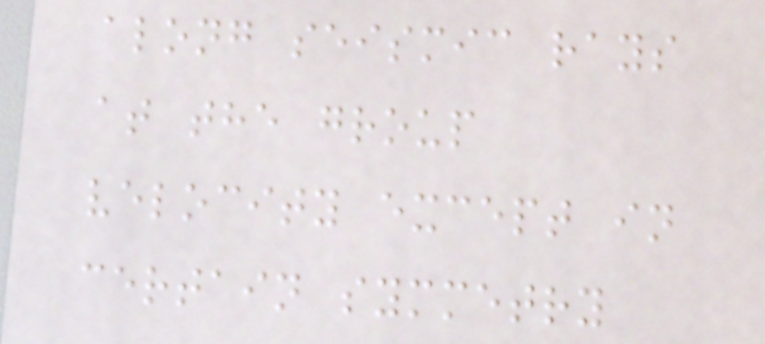along seismic rays
at the group
velocity except in
certain symmetry
